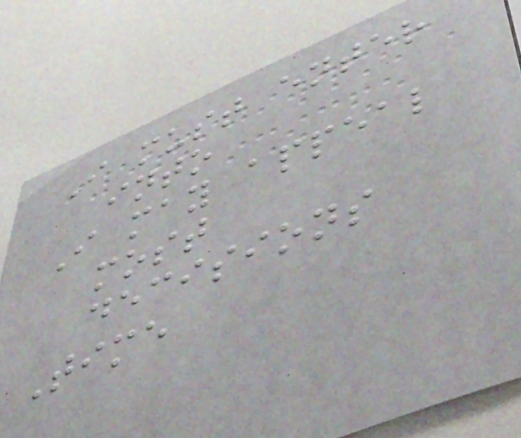I must enter
into
I may appeal
most
decisions
Time
